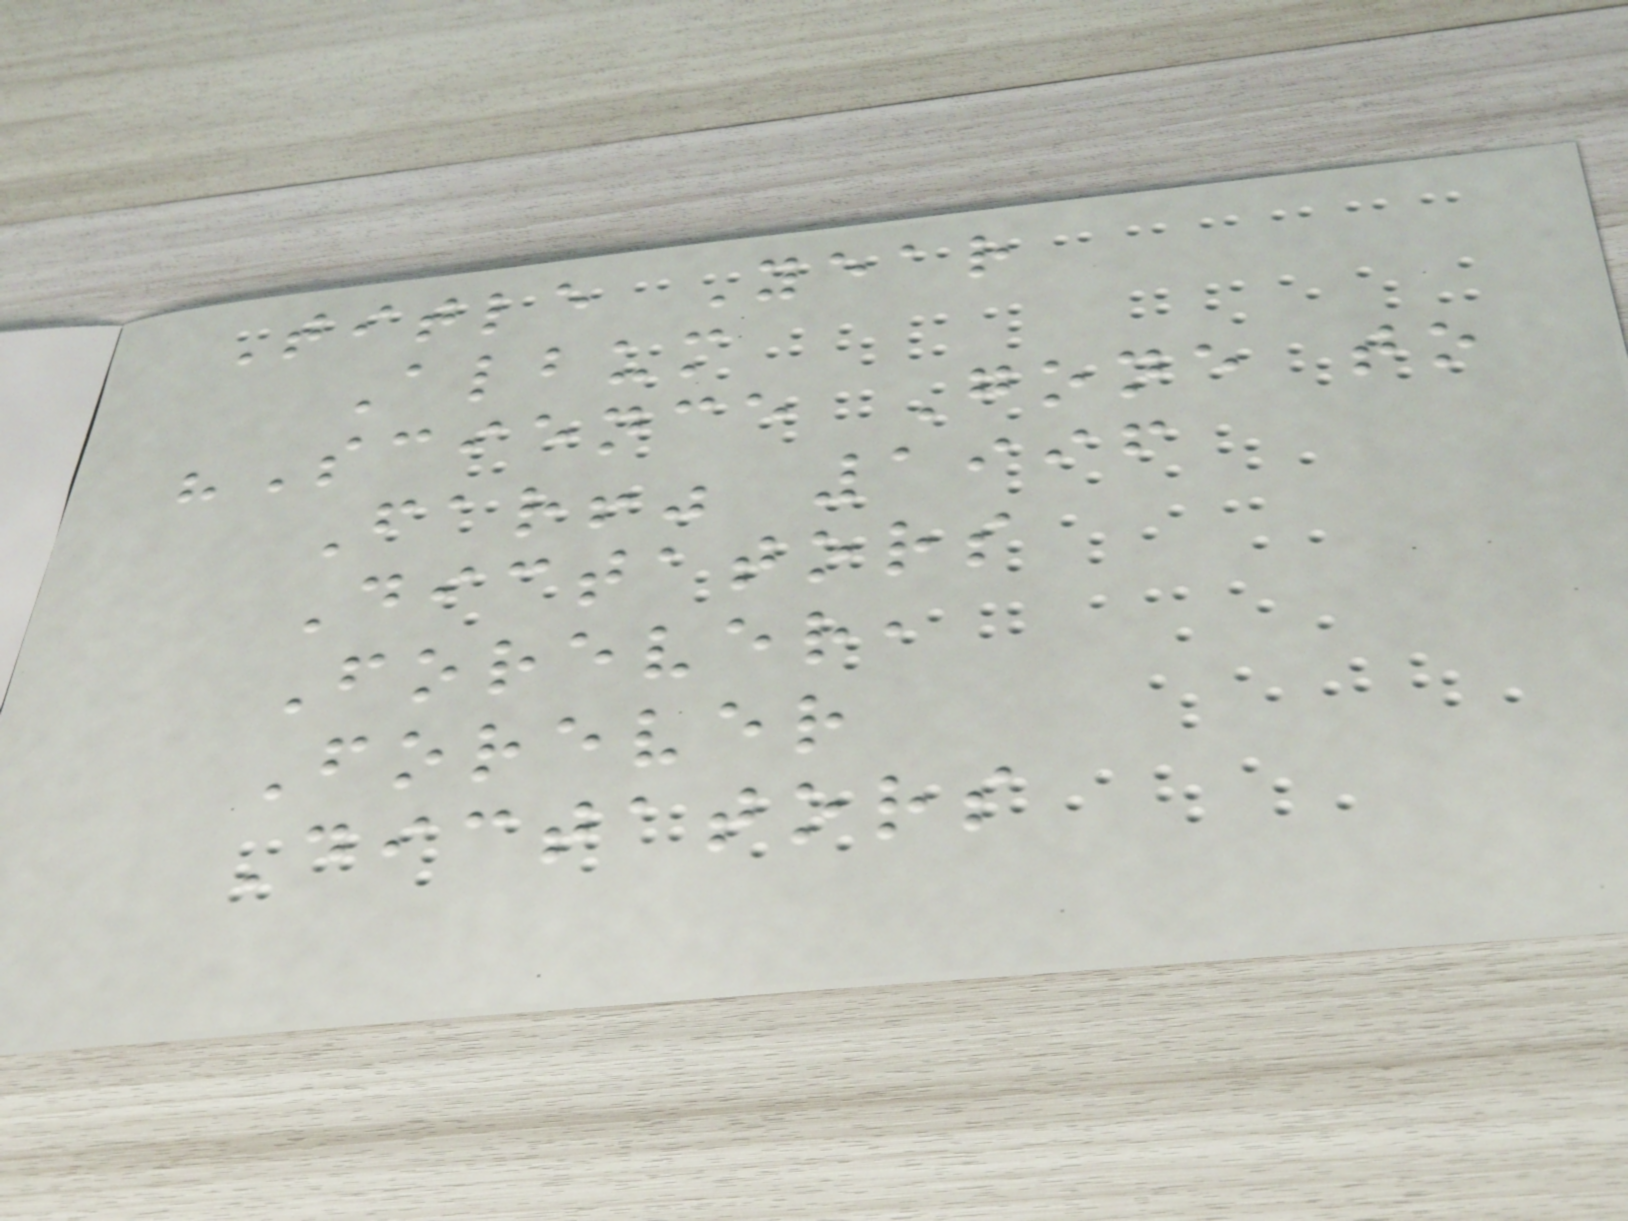Title Year
Album
"Science Gone to
Far!" 1996
Dictators
Forever,
Forever
Dictators
